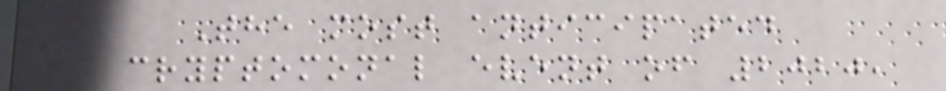The most anticipated
cryptomonal event of 2020,
